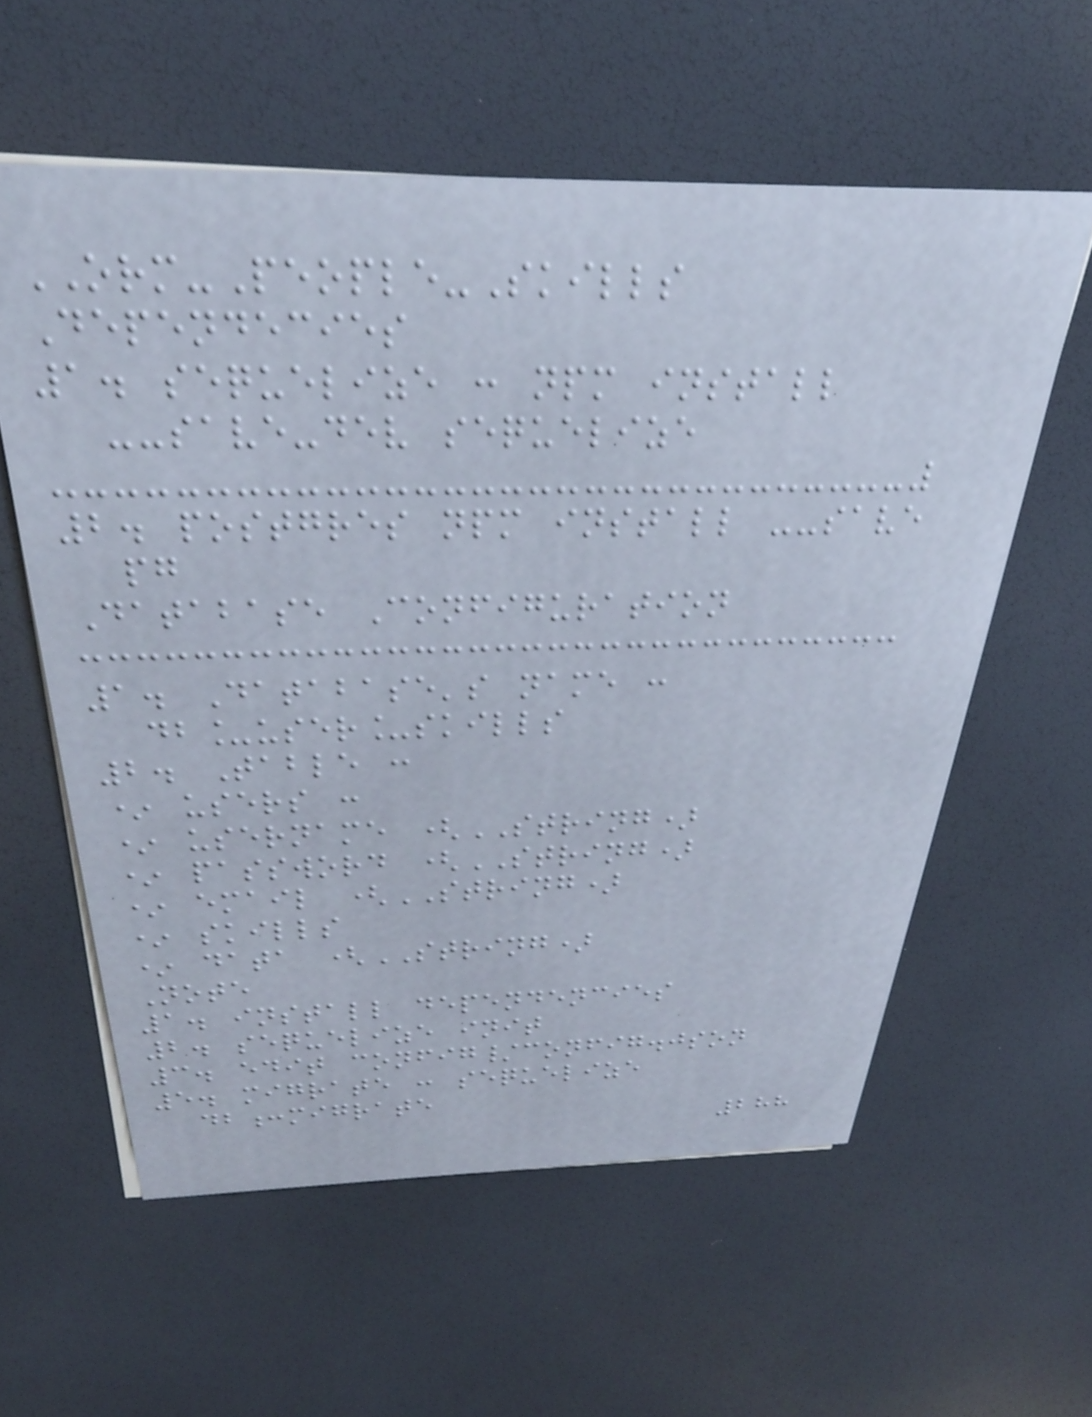ORM-People-Skills
Dependecies
1. sequelize : npm install
--save-dev sequelize
2. postgres npm install --save
pg
Database Configuration
1. Database's name :
db_user_skills
2. Table :
* users :
* username (STRING)
* password (STRING)
* email (STRING)
* skills
* data (STRING)
Note
1. install dependencies
2. sequelize init
3. edit config/config.json
5. migrate : sequelize
db:migrate
288
